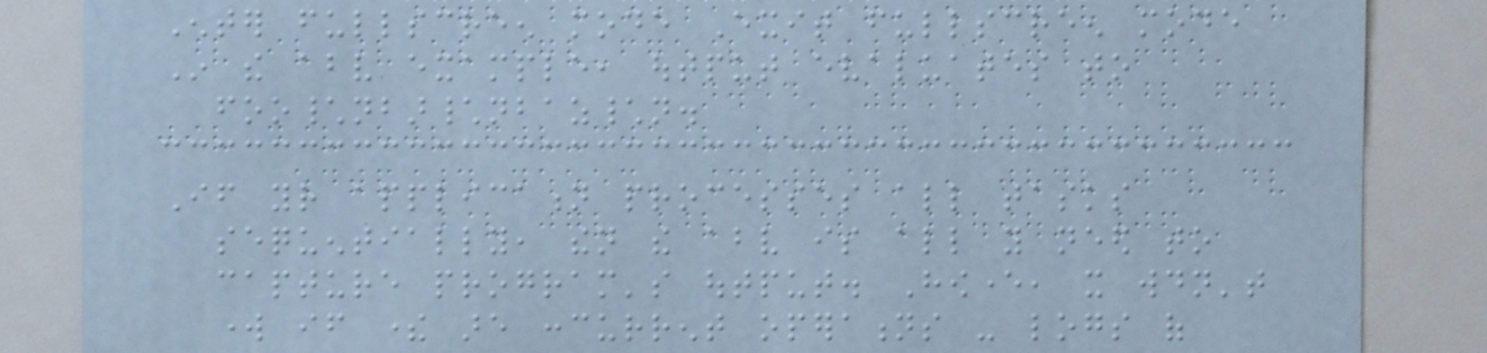Enter fullscreen mode Exit fullscreen mode
In the above example, output evaluates to
foo\nbar\nbaz\n.
If your application processes all tasks
sequentially, then the above is all you need to
capture program's output. However, it wouldn't
work if there are concurrent operations - logs of
